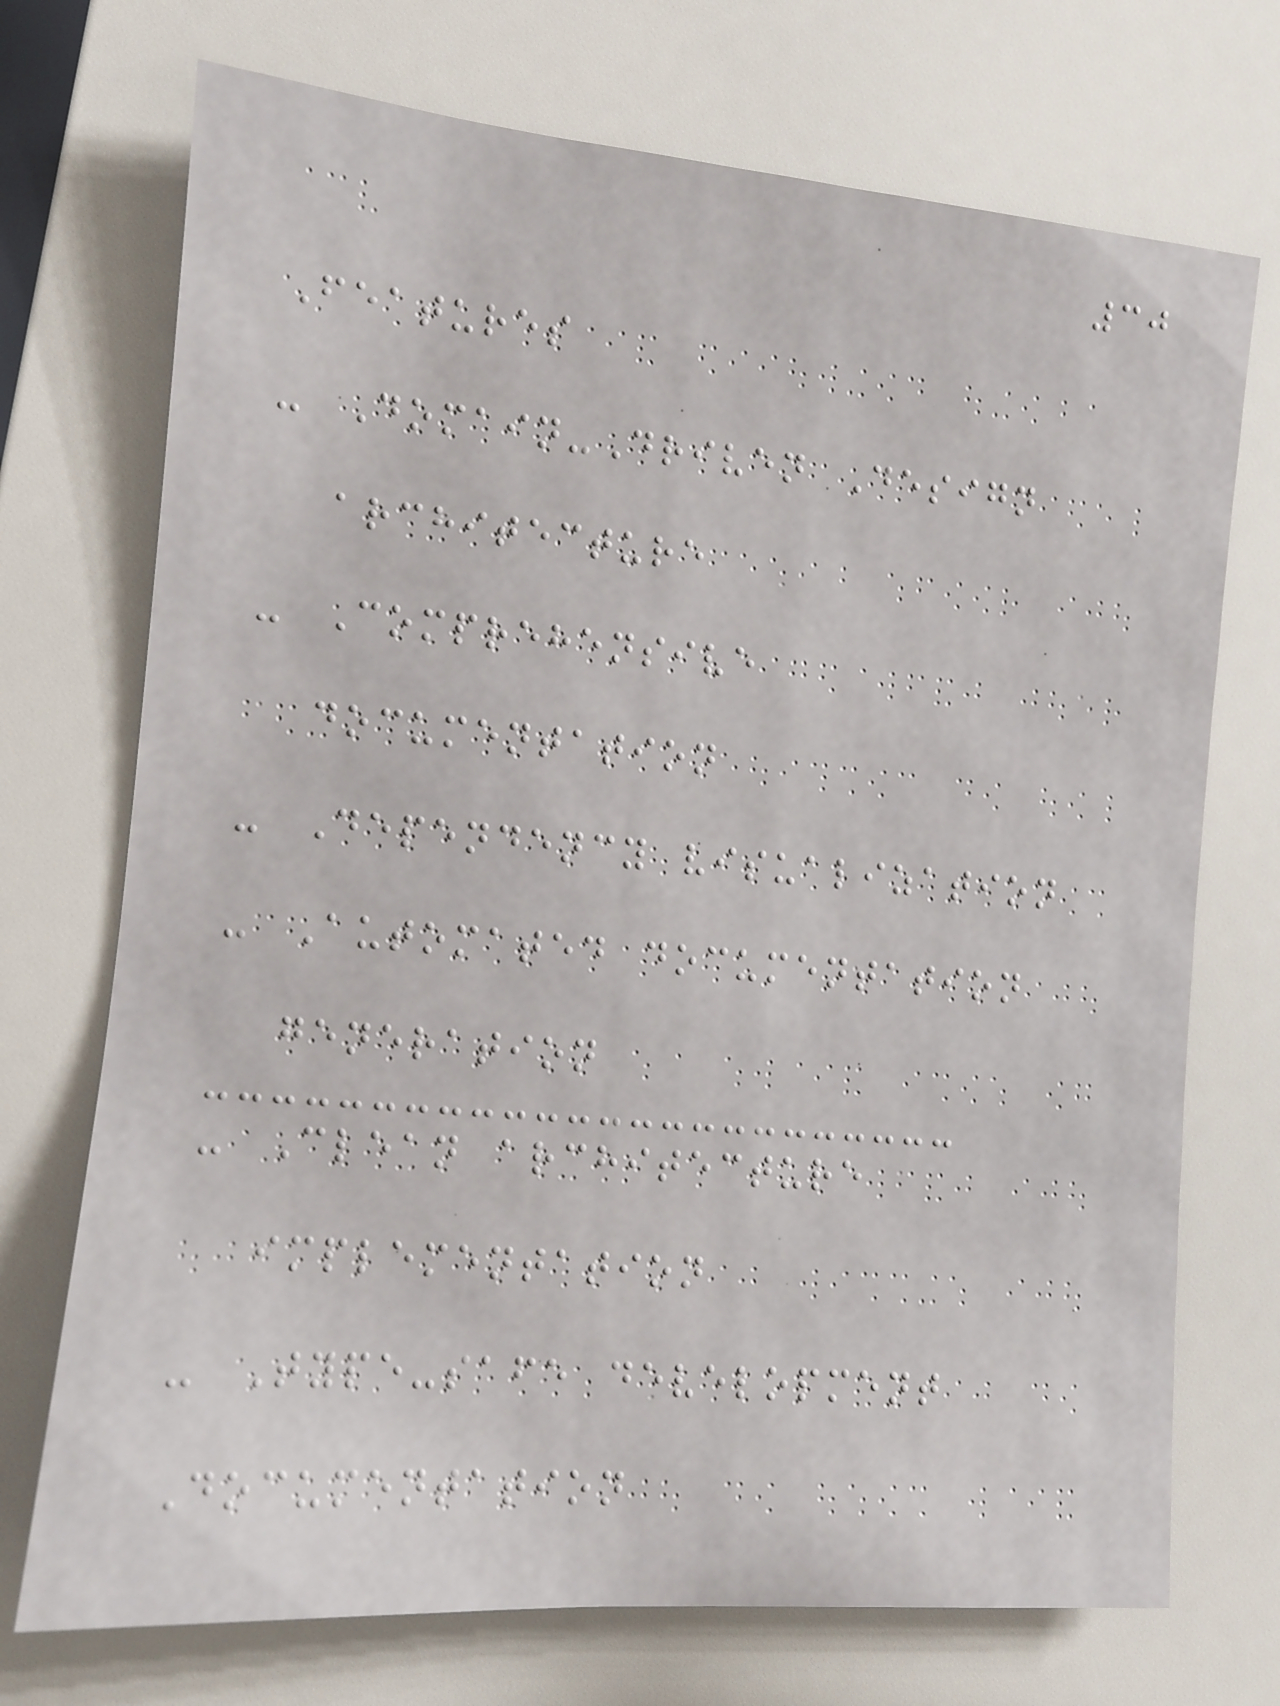30
Features
- Domain-Driven Design
architecture
- Comprehensive
documentation
- Dependency visualization
- Automated documentation
generation
- Clean architecture
implementation
- Type-safe development
Documentation
